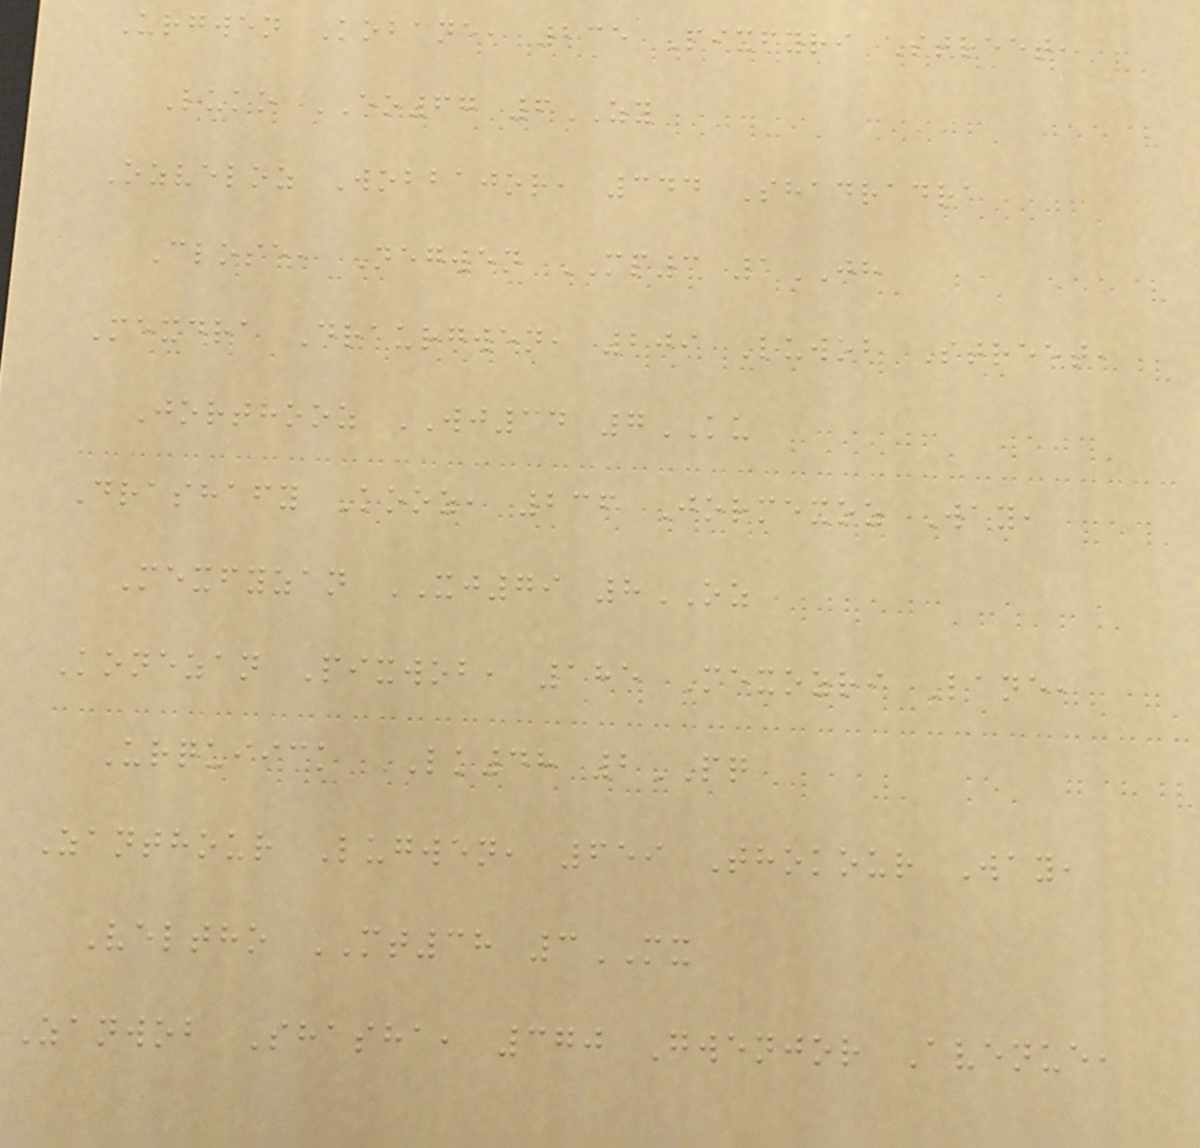Urgwen Kobane, 235 Pixfyri Street,
Luko EO67 6ZY
Ozveloz Wobbajor, 344 Shadradra
Close, Negwen MP3 1JH
Mexdra Draurgwen, 209 Luwob Street,
Jorthooz WJ34 7KU
Drashafy Kooz, 236 Jormexoz Way,
Mexfyzan XJ79 8OZ
Konezan Pixwob, 185 Mexozri Lane,
Urquiick LK48 2PQ
Zanthour Lugwen, 659 Thokour Way,
Veltho MT38 3MX
Zanwob Shasha, 370 Gwenjor Avenue,
